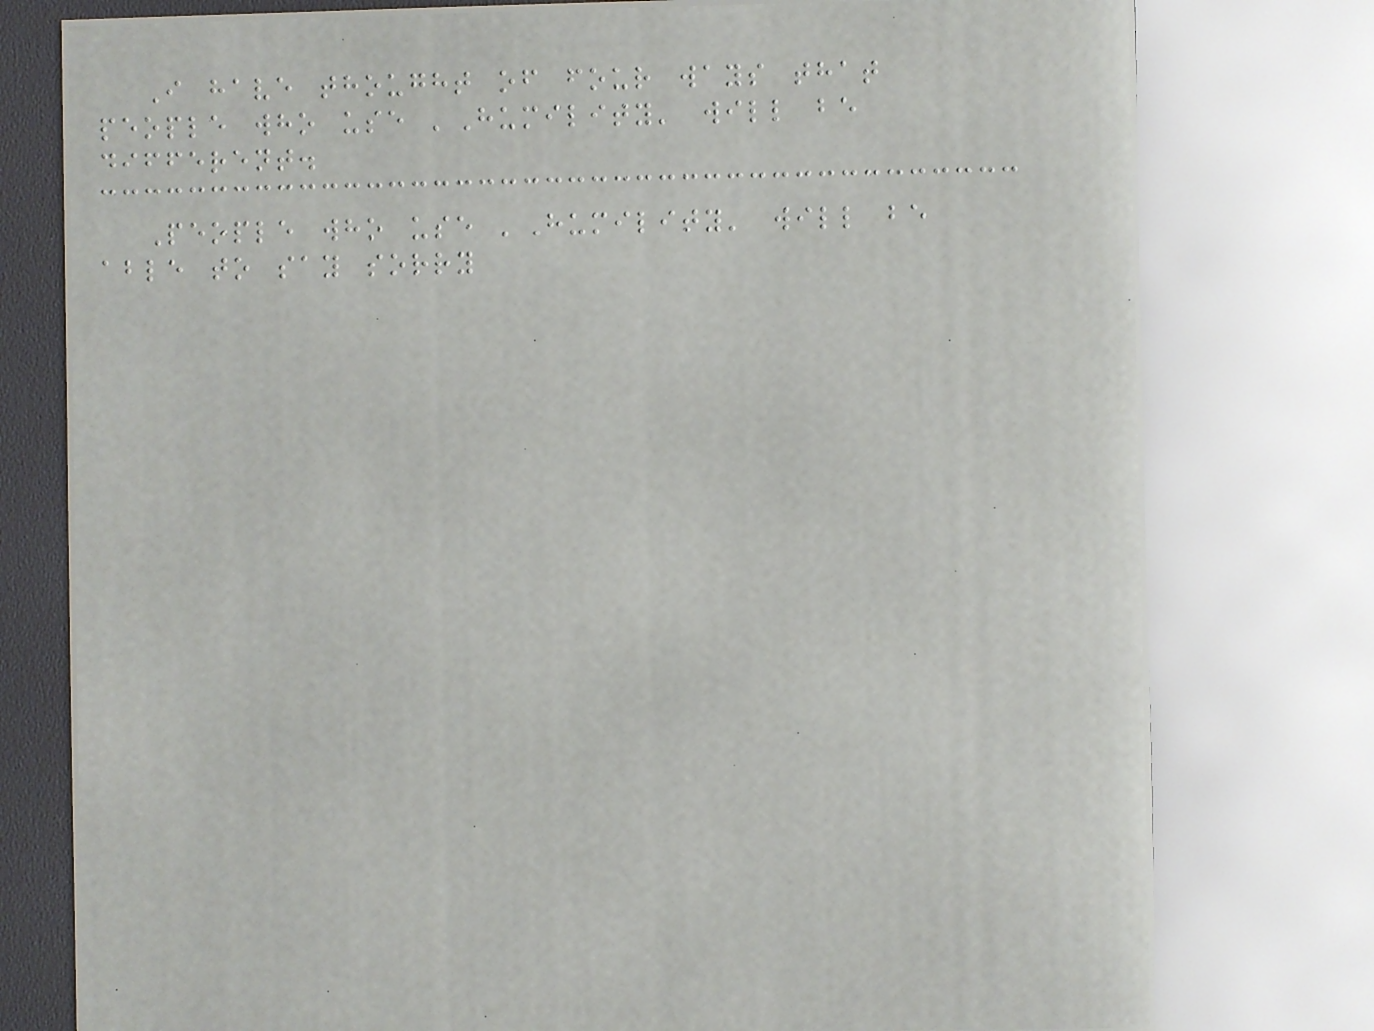I have thought of four ways that
people who use 'Humility' will be
different.
People who use 'Humility' will be
able to say sorry
